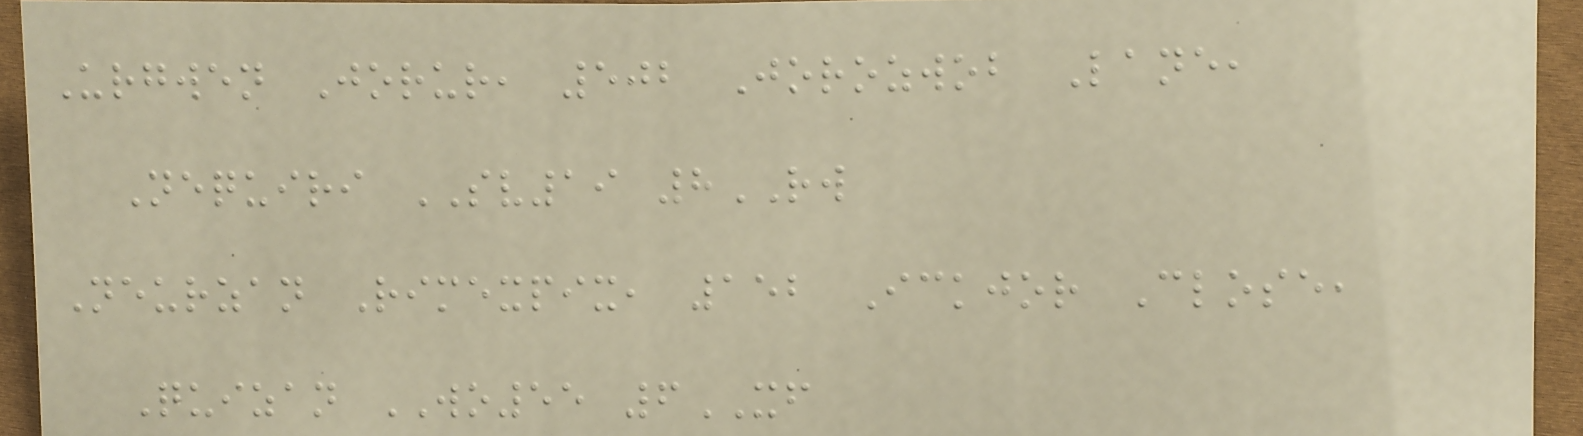Urgwen Jorur, 502 Jorozwob Lane,
Nequiri SV19 8RW
Neurzan Rimexpix, 152 Ickjor Close,
Quizan WO55 6XF
